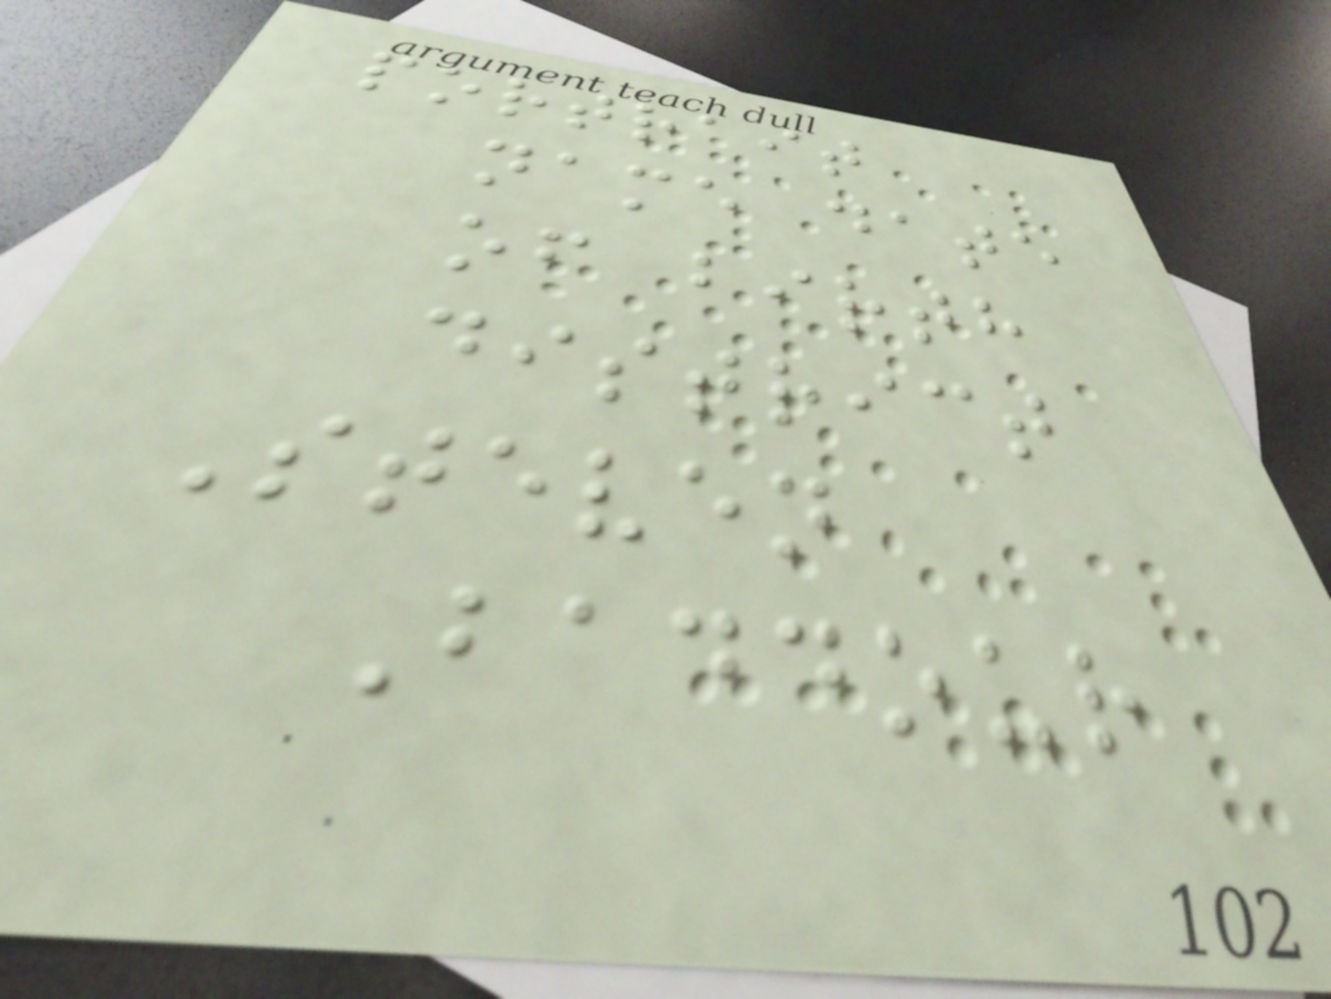portrait
name date
of birth
district
Steven
Baddour
